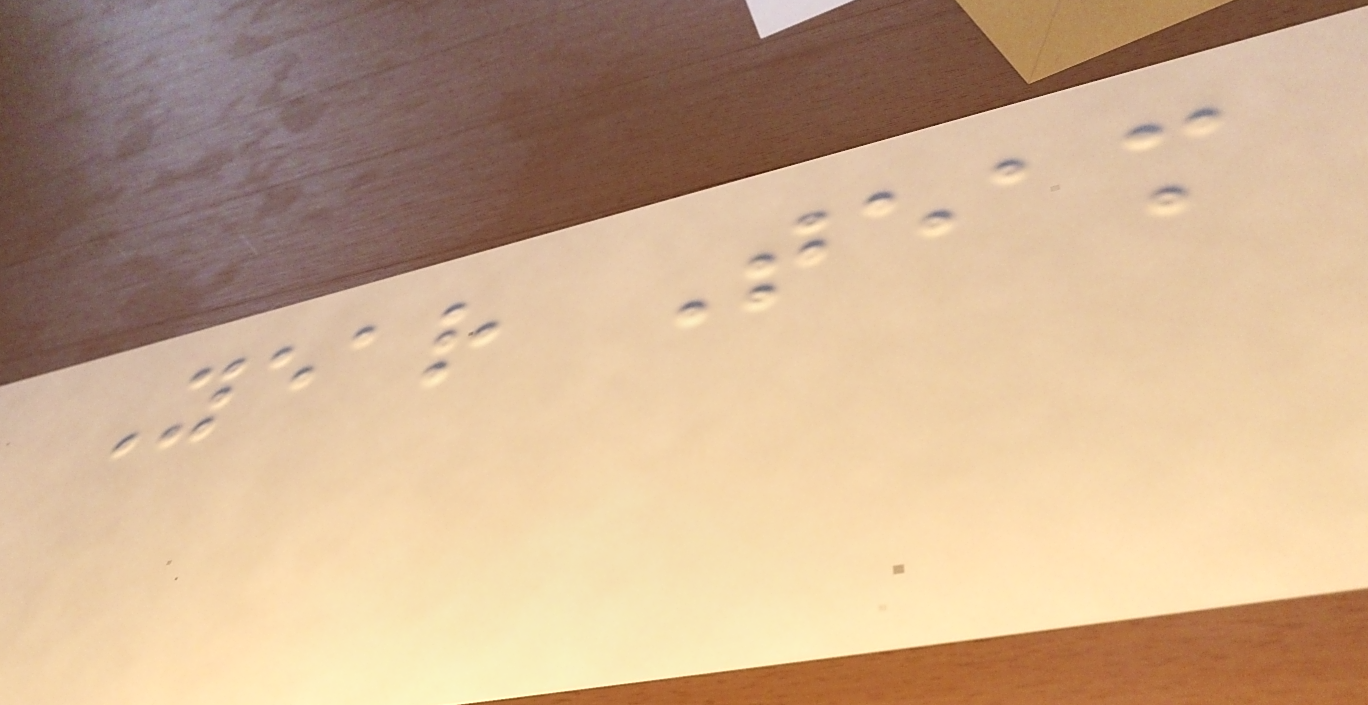Year Team
